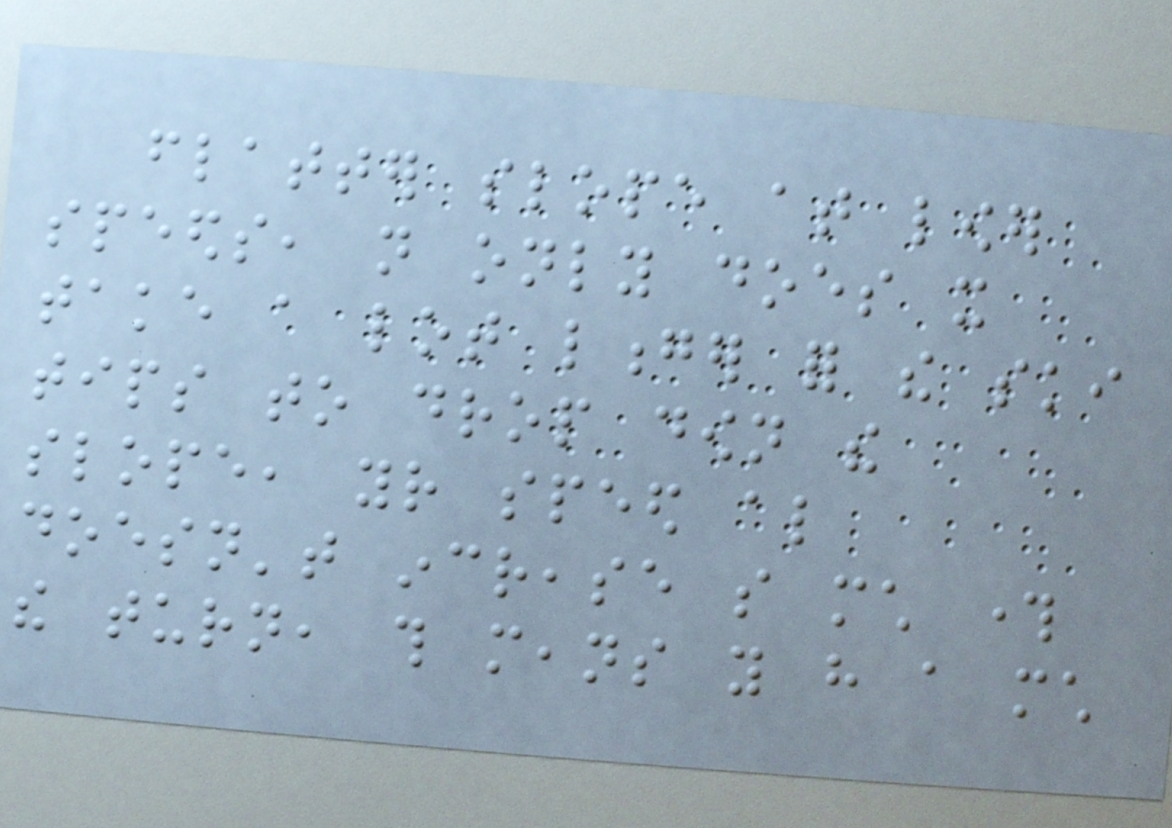flatter slope at lower
speeds, not only does it
take a lot longer for the ski
tips to drop down the
slope, your speed also
doesn't increase so much through
the turn, this means you have a much
